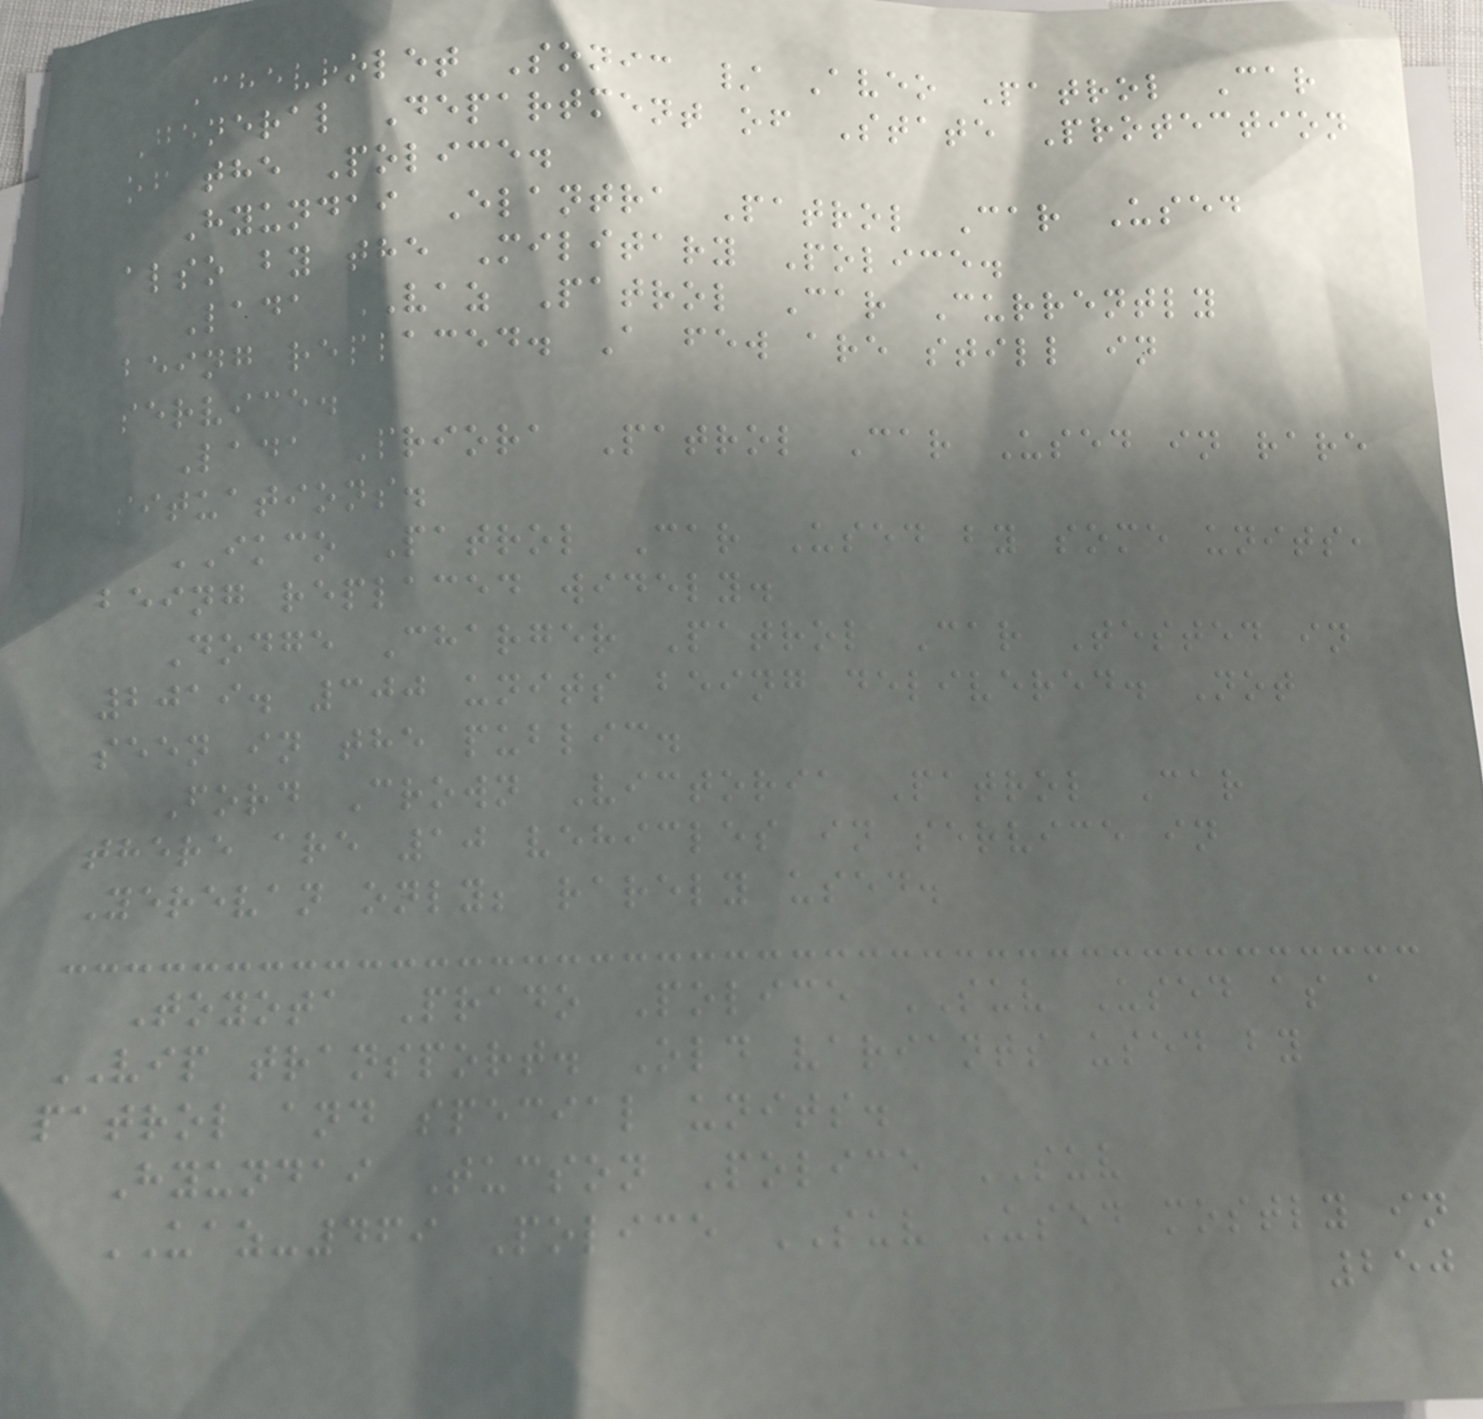Chevrolet Sonic / Aveo Patrol Car
General Department of State Protection
of the Police.
Hyundai Elantra Patrol Car Used
also by the Military Police.
Lada VAZ Patrol Car Currently
being replaced. A few are still in
service.
Lada Priora Patrol Car Used in rare
situations.
IKCO Patrol Car Used by some units,
being replaced widely.
Dodge Charger Patrol Car Tested in
2019. 300 units being delivered. Not
seen in the public.
Ford Crown Victoria Patrol Car
there are 10 vehicles in service in
Yerevan only; rarely used.
Toyota Prado Police SUV Used as a
VIP transport. Old variants used by
patrol and special units.
Hyundai Tucson Police SUV
UAZ-469 Police SUV Used mostly in
250
